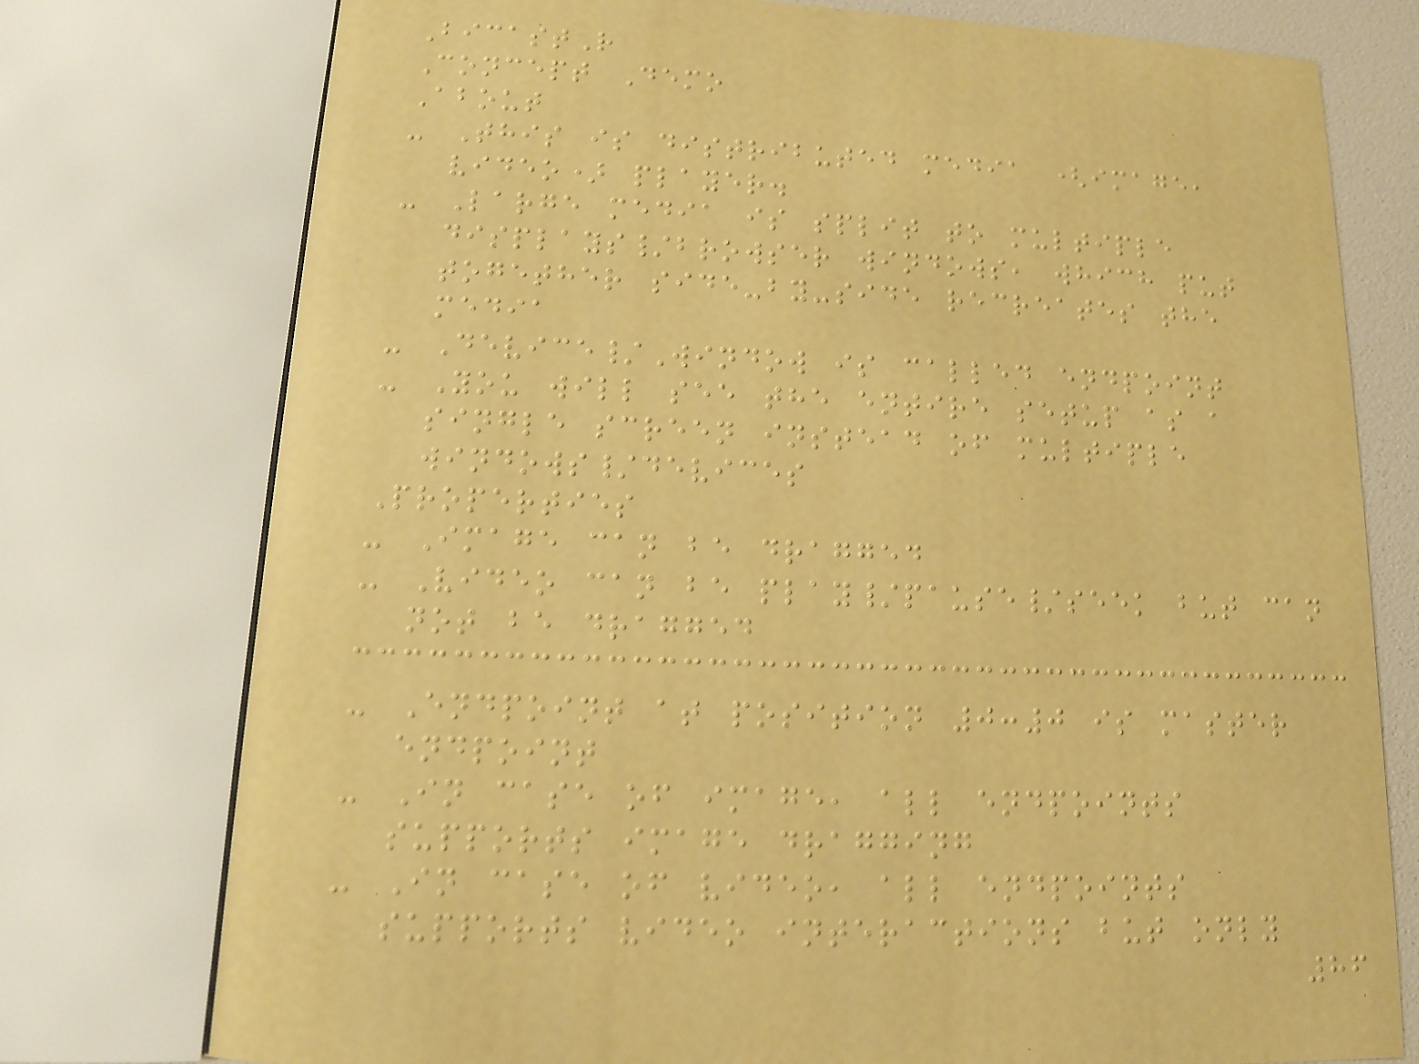BicastR
Concept Demo
About
- This is distributed media (image,
video) player.
- Large media is split to multiple
displays/browser windows, which put
together side-by-side recreates the
media
- Device/Window is called endpoint
- You will see the entire setup as a
single screen instead of multiple
windows/devices
Properties
- Image can be dragged
- Video can be play/pause/seek but can
not be dragged
- Endpoint at position 0:0 is master
endpoint
- In case of image, all endpoints
supports image dragging
- In case of video, all endpoints
supports video interactions but only
86
